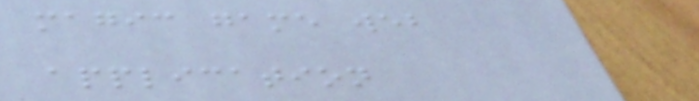magic game web
application
